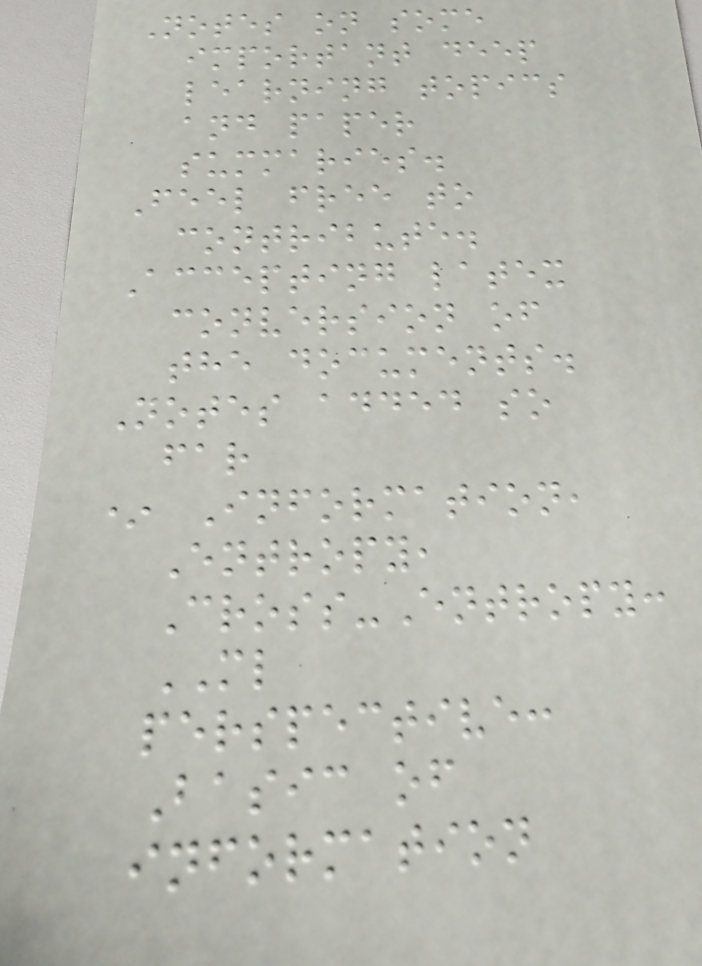Notes on some
important deep
learning topics
and paper
summaries.
Feel free to
contribute.
Accepting latex
conversion of
the documents.
Notes added so
far
* Information,
Entropy,
Cross-Entropy:
ML
perspective:
Basic of
information
